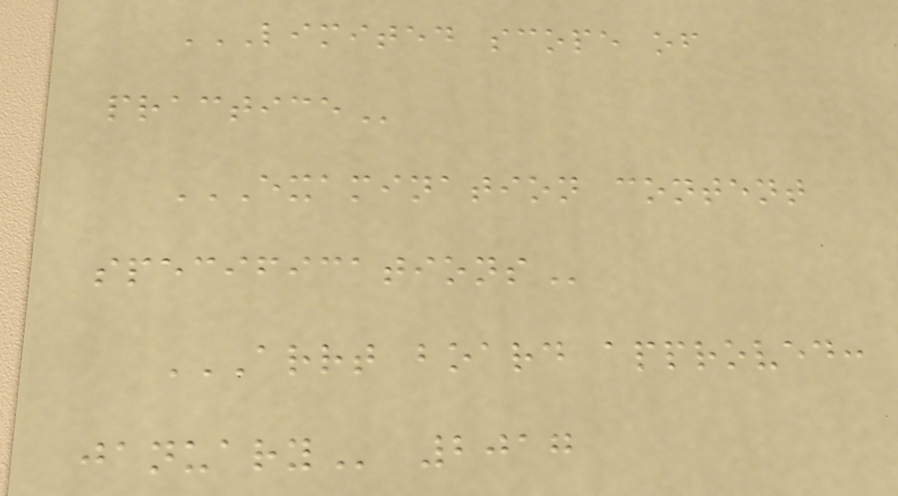LIMITED SCOPE OF
PRACTICE
EXAMINATION CONTENT
SPECIFICATIONS
ARRT BOARD APPROVED:
JANUARY 2017
